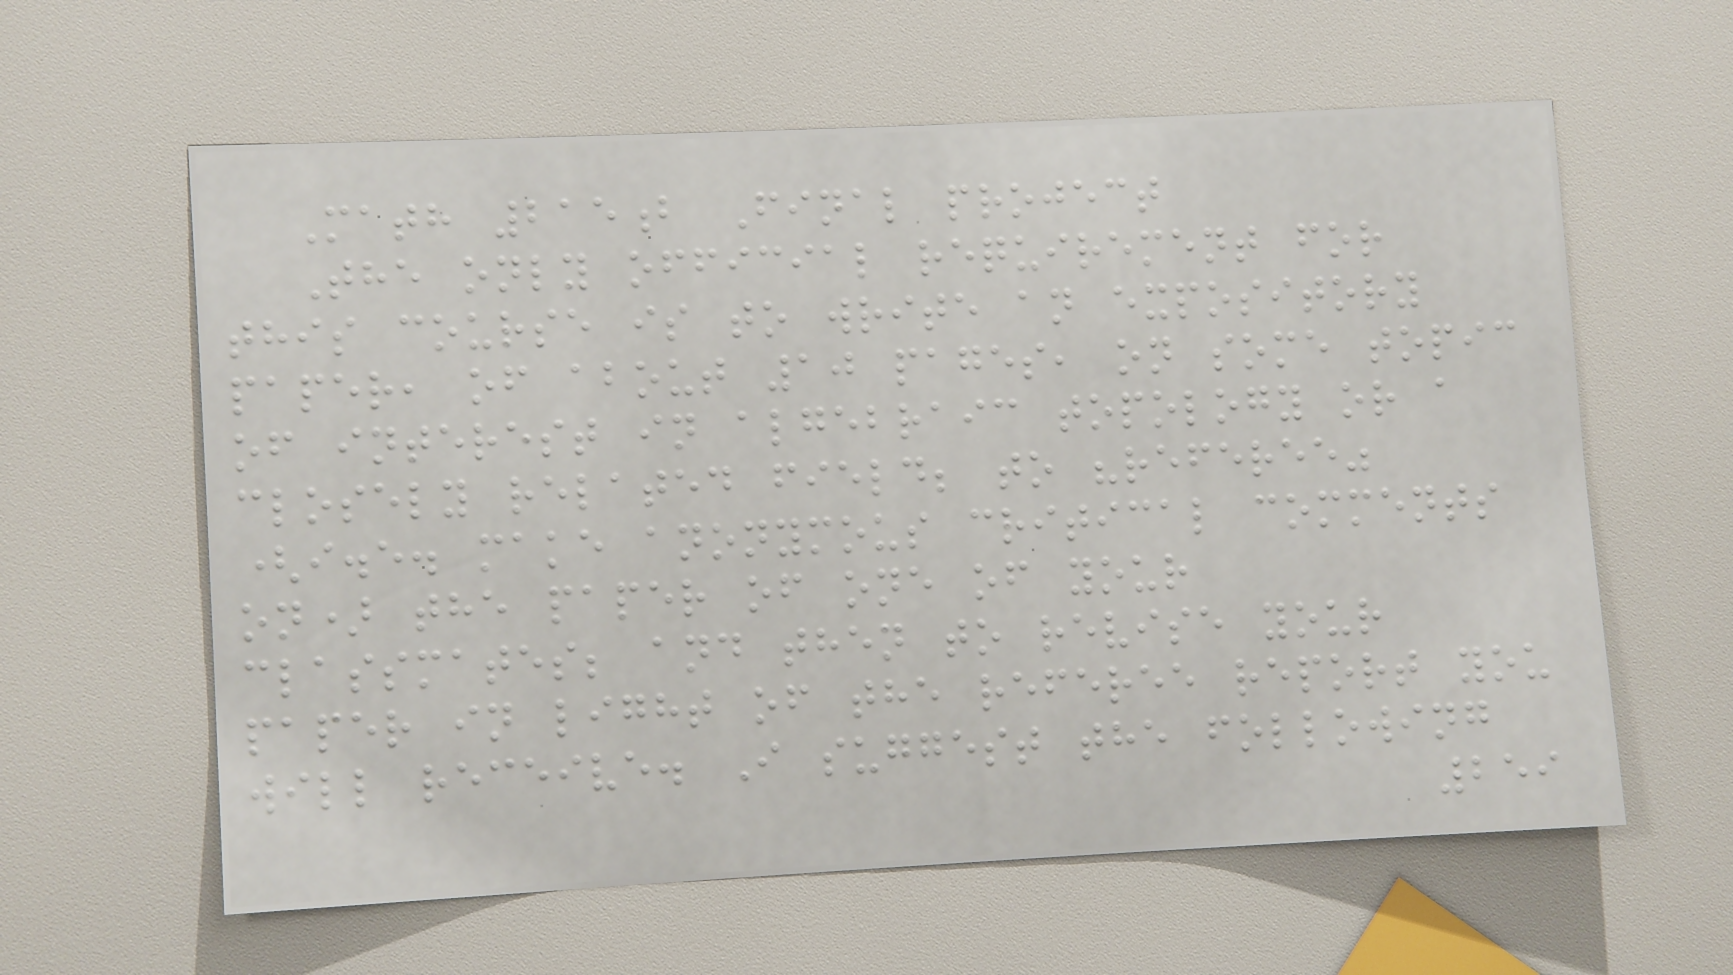Math 215b Final project
The only official requirement for
this course is to write an expository
paper, of about 10 pages, on some topic
of interest in algebraic topology or a
closely related field; to "referee"
(i.e. make anonymous critical comments
on) the paper of one of your
classmates; and then to revise your
paper in light of the referee report you
will receive. I suggest the following
259
